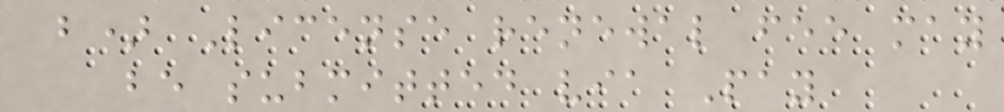b) License renewal fee may
be submitted via Pay
